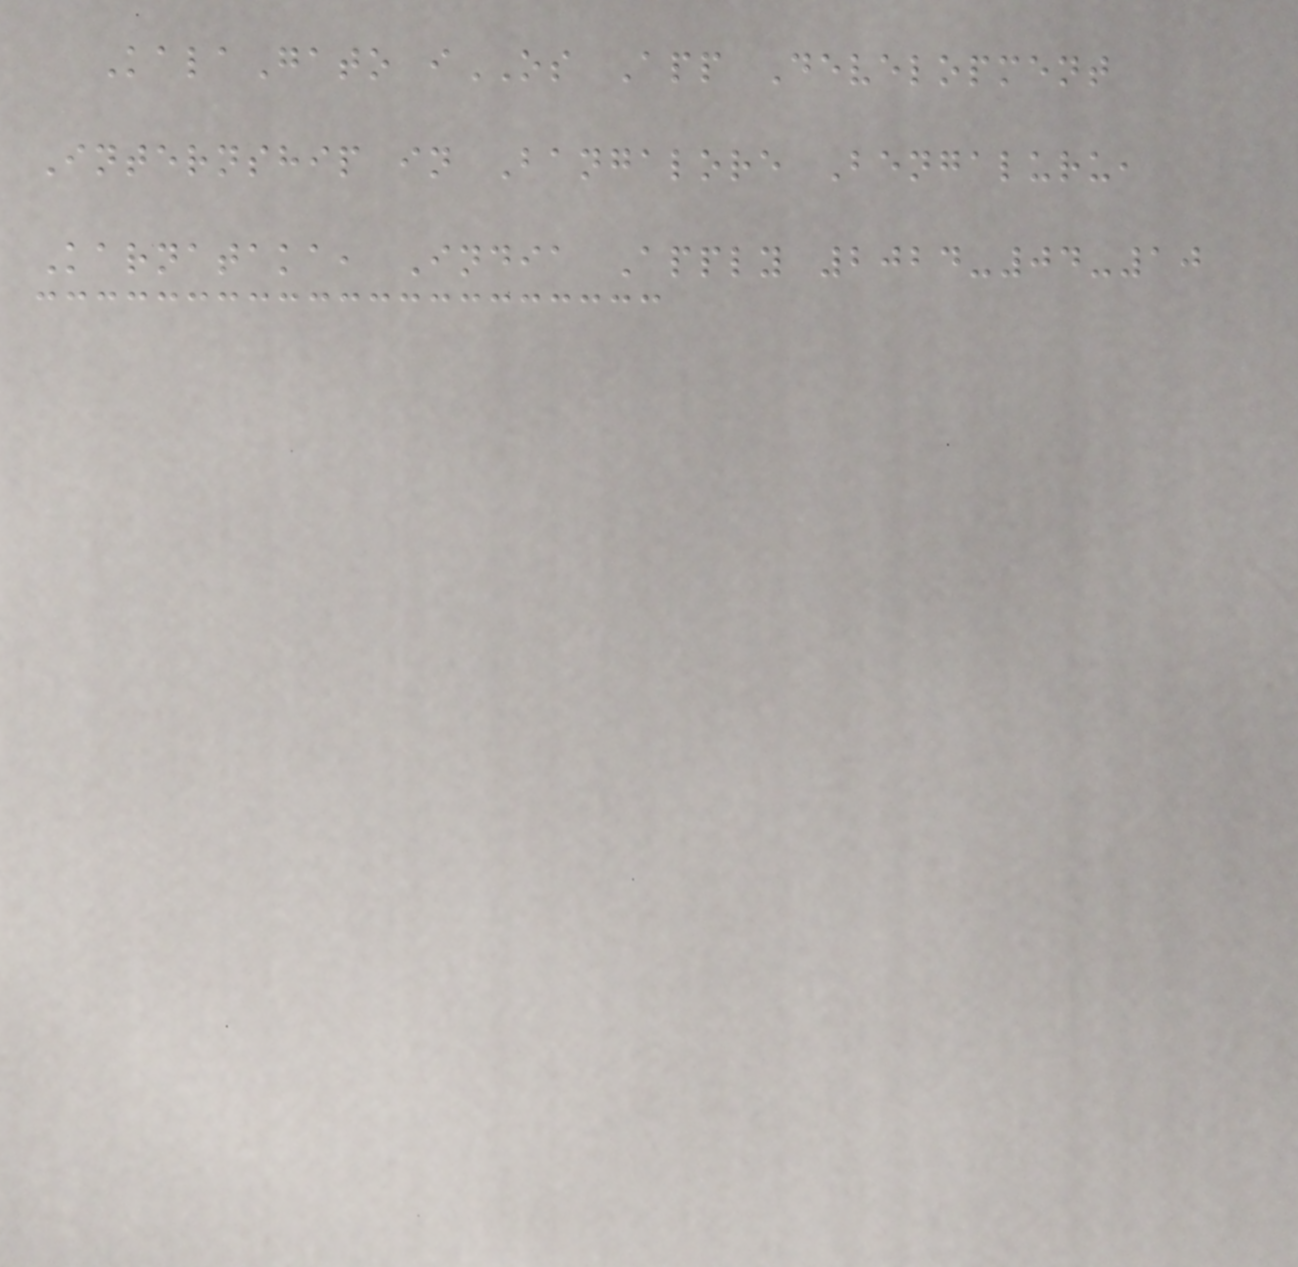KalaGato iOS App Development
Internship in Bangalore Bengaluru,
Karnataka, India Apply 2024-04-10
